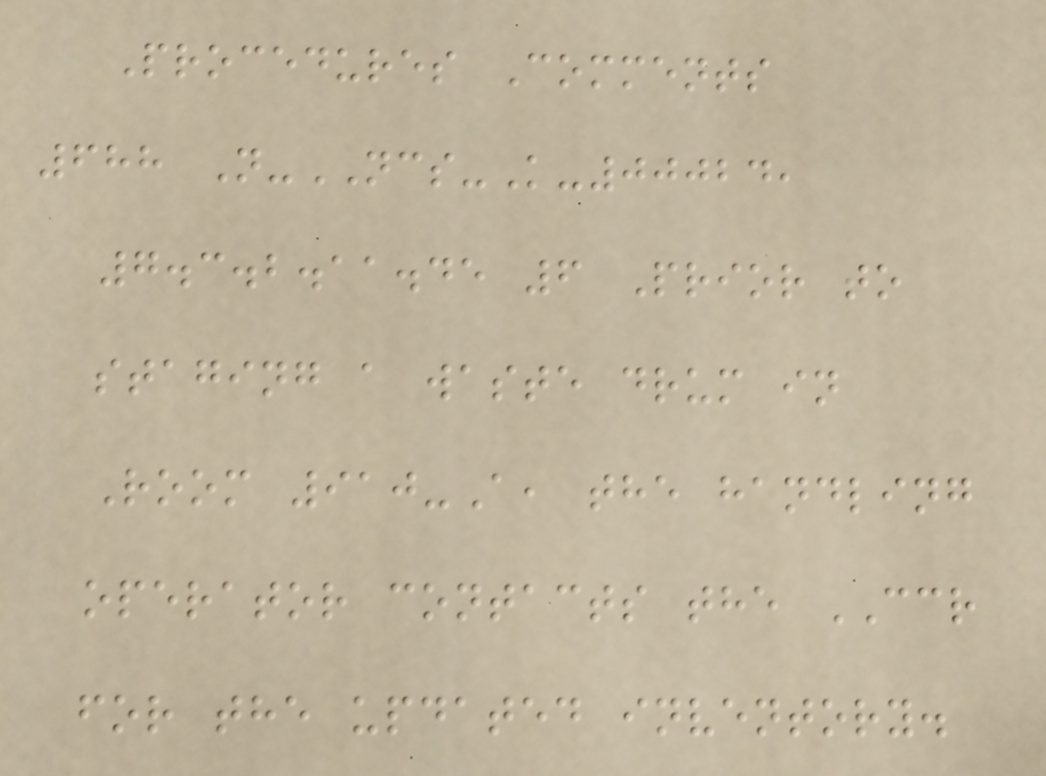Procedures Comments
688 N-NCS-K-00024,
7.3.2.11.45 6 Prior to
staging a waste drum in
Room 910-A, the handling
operator contacts the CCR
for the updated inventory.
